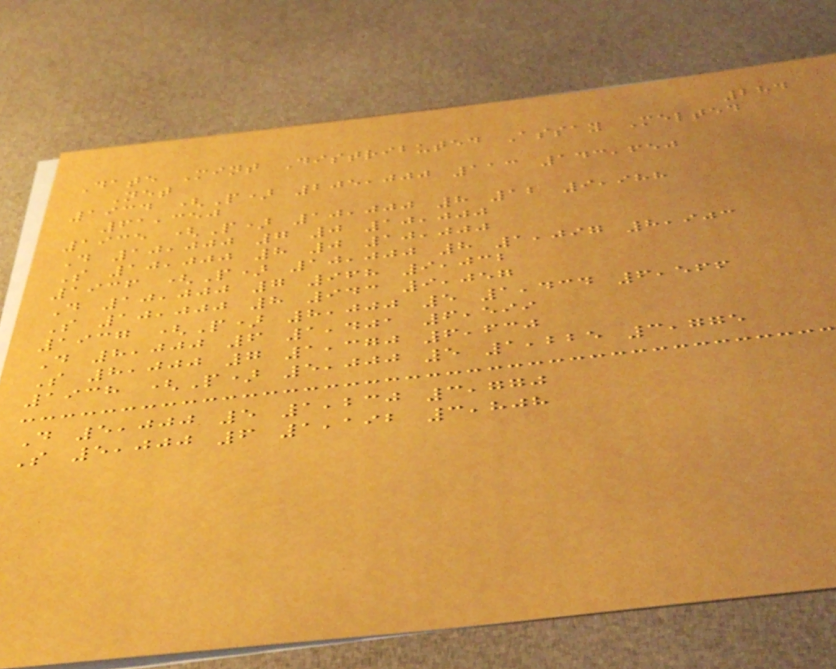284
Date Mint Distributed Assay Melted
Net
1934 (P) 205,000 113 143,650
61,350
1935 (P) 10,000 8 12 9,988
D 10,000 7 0 10,000
S 10,000 8 0 10,000
1936 (P) 10,000 8 1,097 8,903
D 10,000 7 968 9,032
S 10,000 8 943 9,057
1937 (P) 8,000 5 1,434 6,566
D 8,000 6 1,401 6,599
S 8,000 7 1,370 6,630
1938 (P) 5,000 5 1,225 3,775
D 5,000 5 1,230 3,770
S 5,000 6 1,192 3,808
